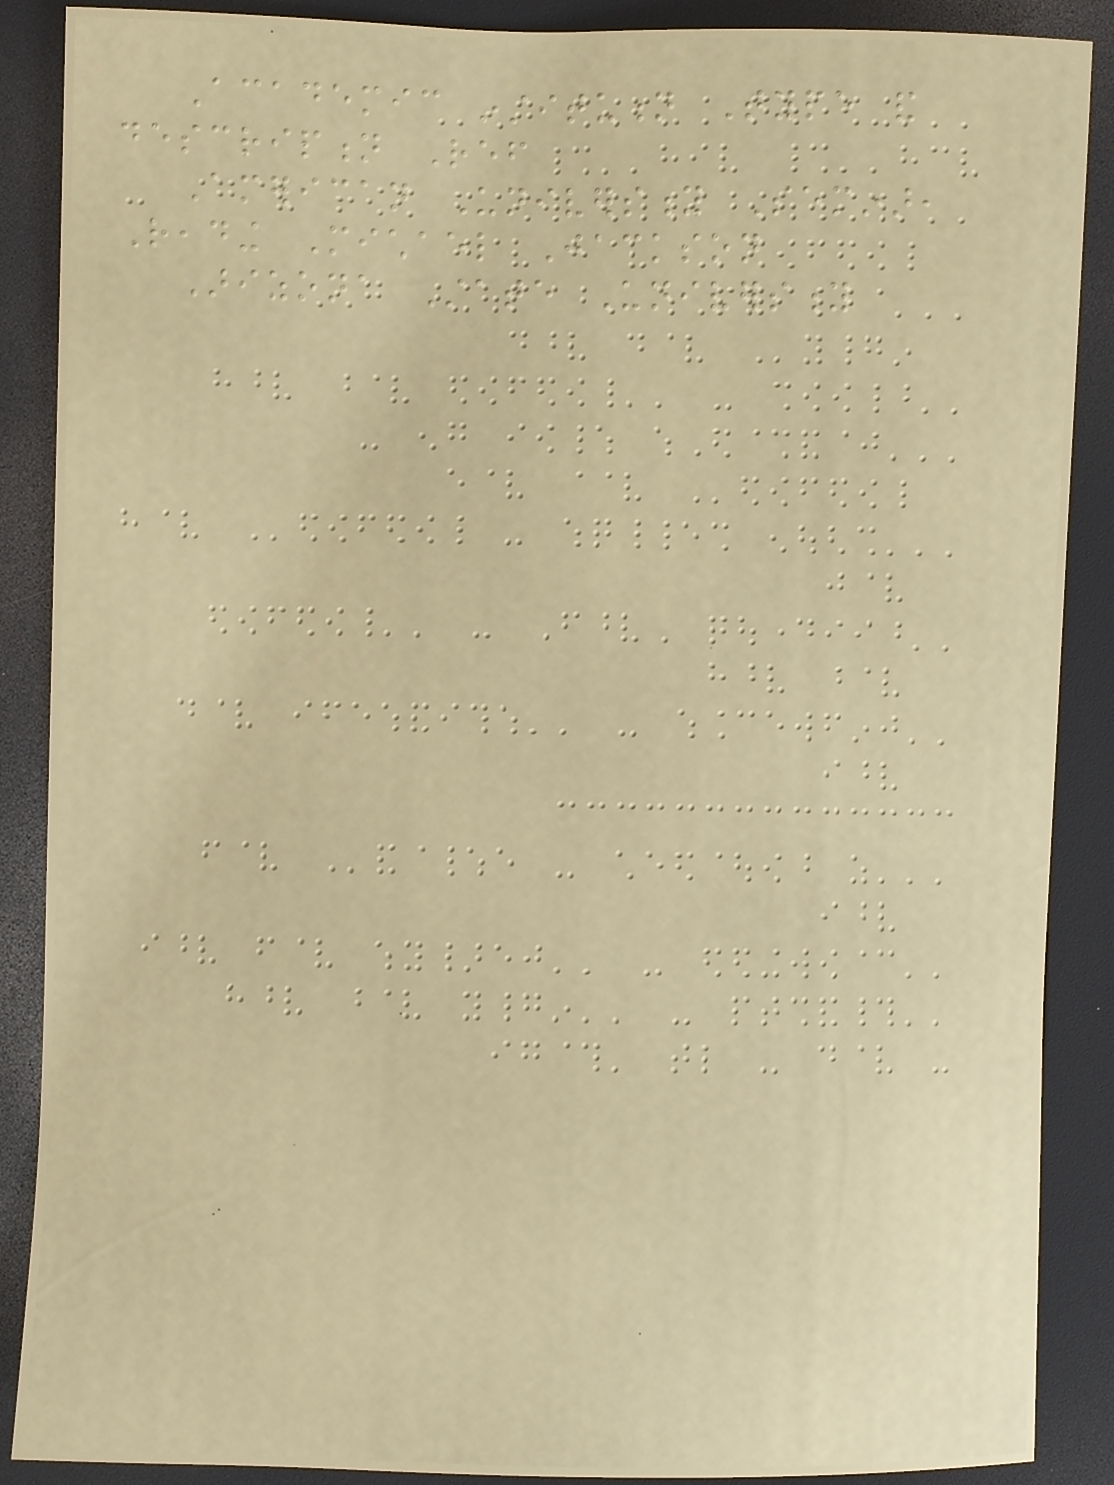Academic institution Type and
description Ref
American University Seminar,
Reading Michael Jackson
Arizona State University
